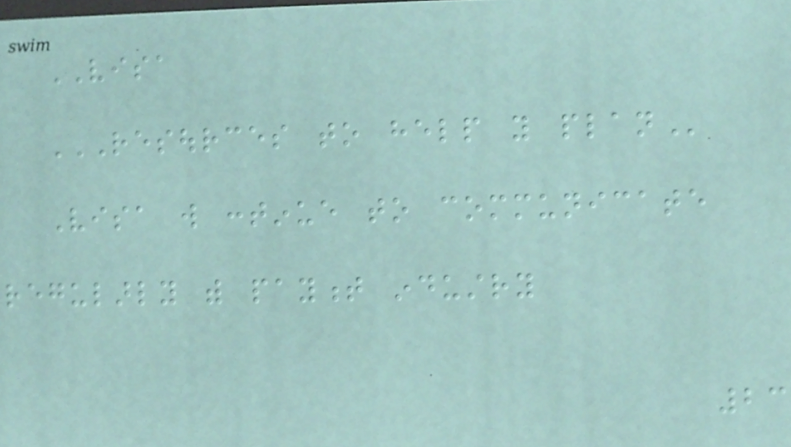VISA
RESOURCES TO HELP YOU PLAN
Visa will continue to communicate
regularly with payment industry
23
